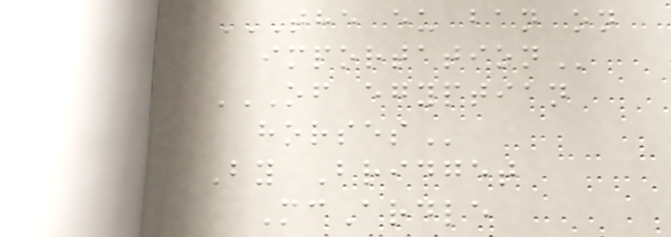THE EU BAN ON
IMPORTATION
OF EGYPTIAN
HORSES
By Bridget
McArdle
